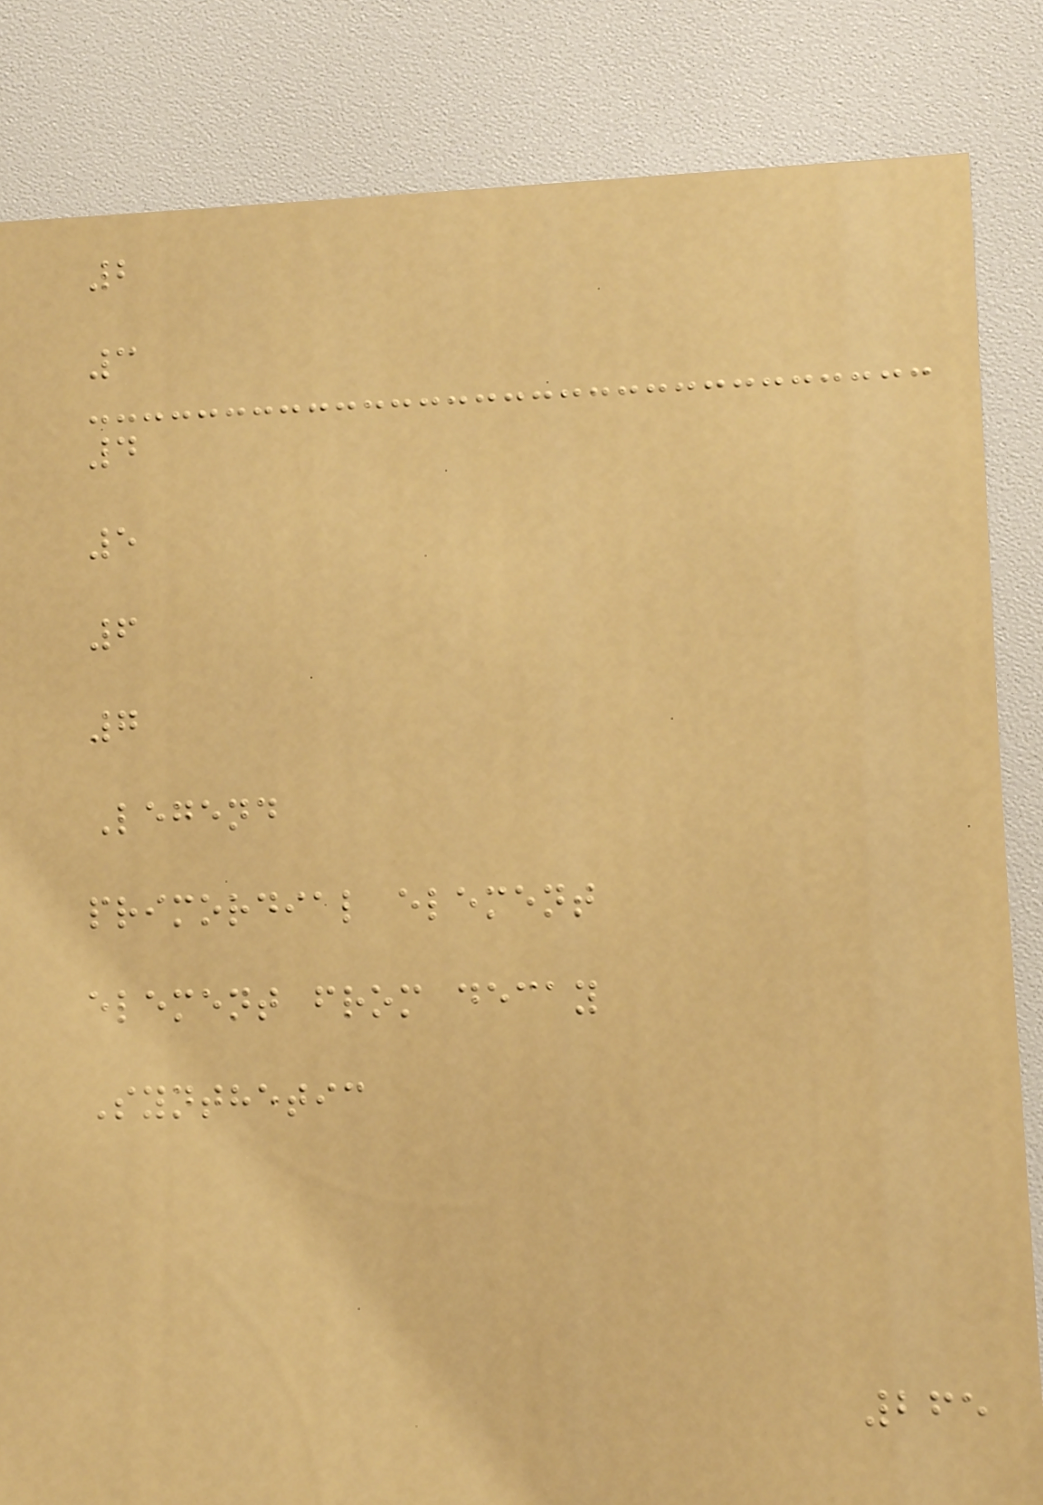2
3
4
5
6
7
Legend
primordial element
element from decay
Synthetic
265
